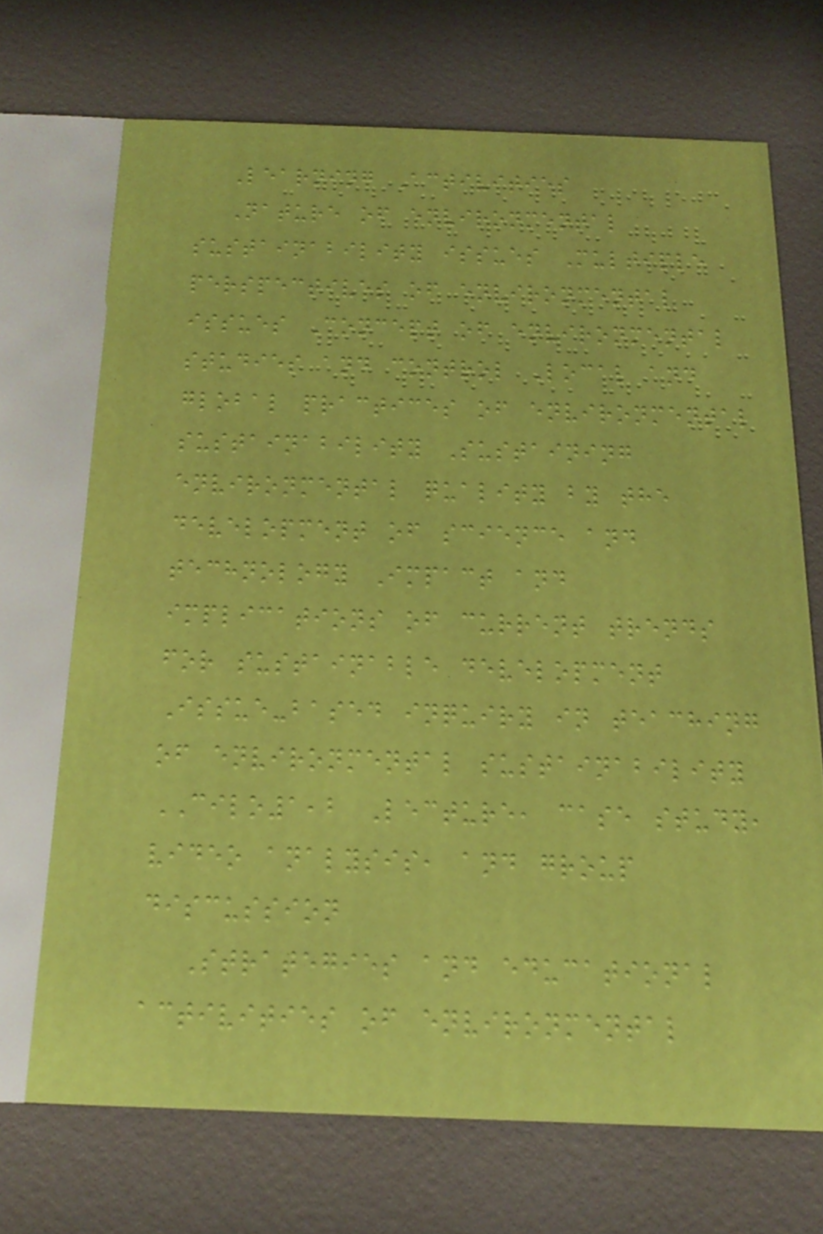Learning Activities
Nature of environmental
sustainability issues Multiple
perspectives of environmental
issues Concept of environmental
studies and control Local and
global practices of environmental
sustainability Sustaining
environmental quality by the
development of science and
technology Impact and
implications of current trends
for sustainable development
Issue-based inquiry in teaching
of environmental sustainability
CILO1,2 Lecture, case study,
video analysis, and group
discussion
Strategies and educational
activities of environmental
